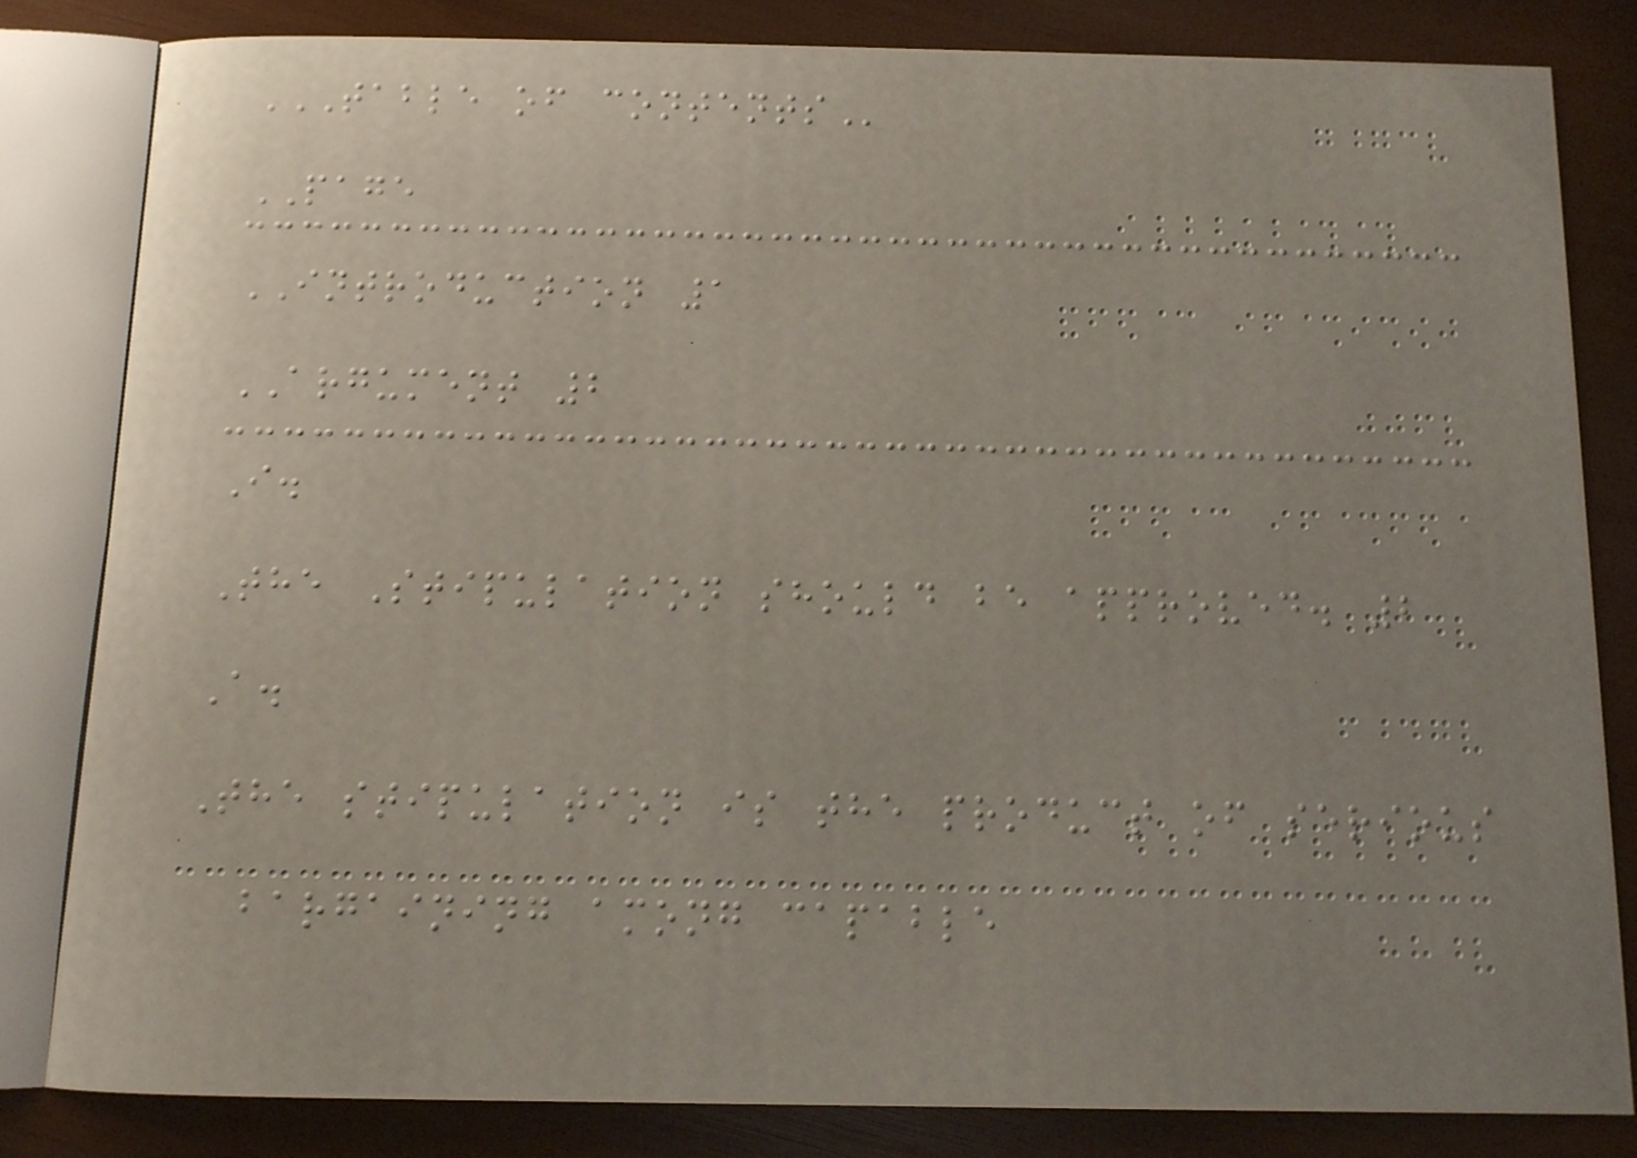TABLE OF CONTENTS
PAGE
INTRODUCTION 1
ARGUMENT 2
I.
The Stipulation should be approved. 2
A.
The stipulation is the product of serious
bargaining among capable
